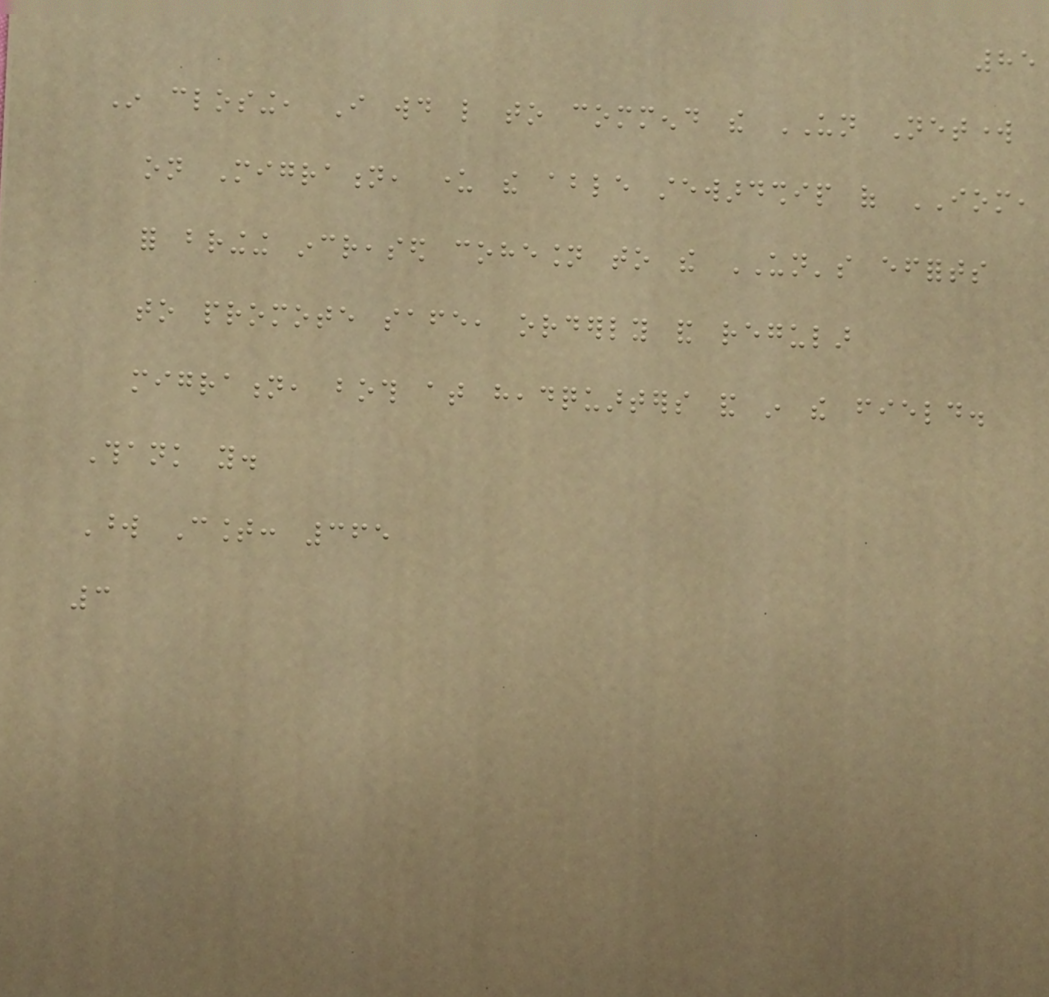85
In closing, I would like to commend the UN Network
on Migration, under the able stewardship of IOM,
for bringing increased cohesion to the UN's efforts
to promote safe, orderly and regular
migration, both at headquarters and in the field.
Thank you.
Word Count: 365
3
